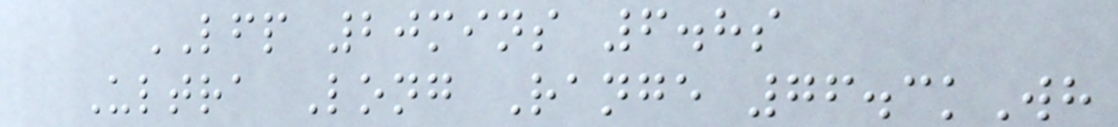LFP 20mins 6.8s
Ultra Long Range 76.3kWh
